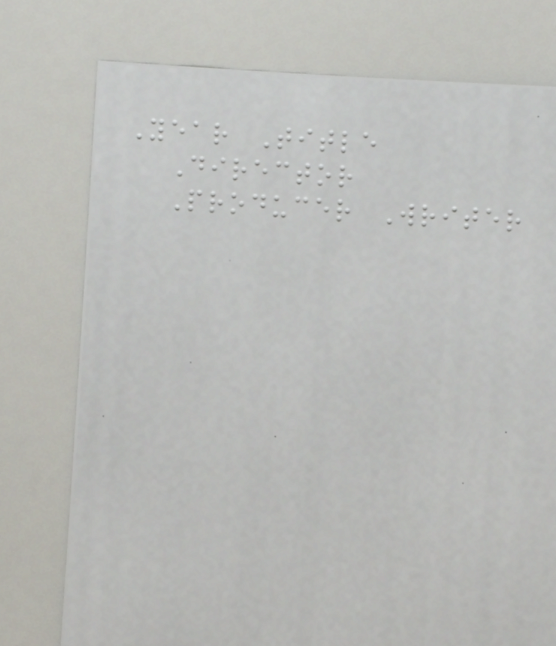Year Title
Director
Producer Writer
